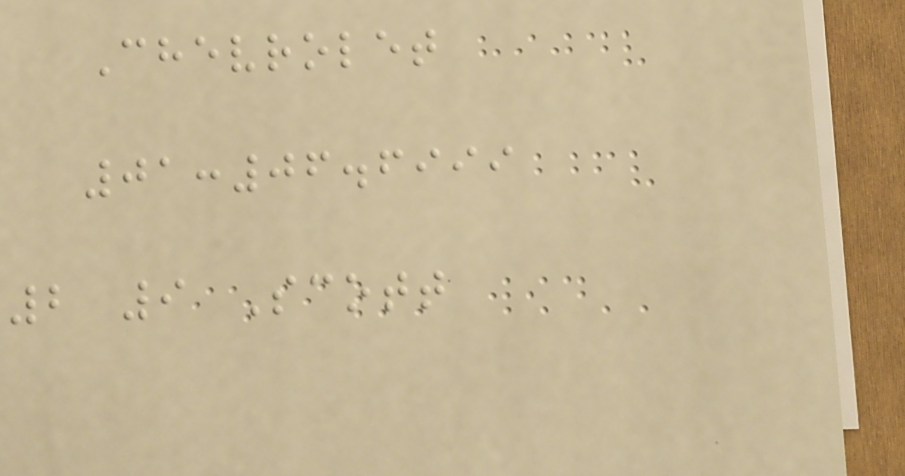Chevrolet
01:06.6999
2 9 Scott
